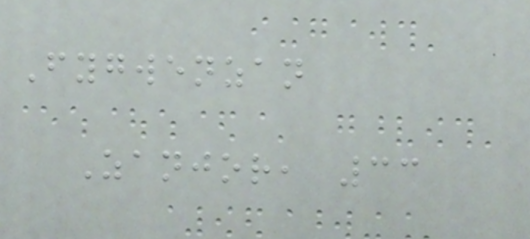Fygwenzan
Zanjor, 33
